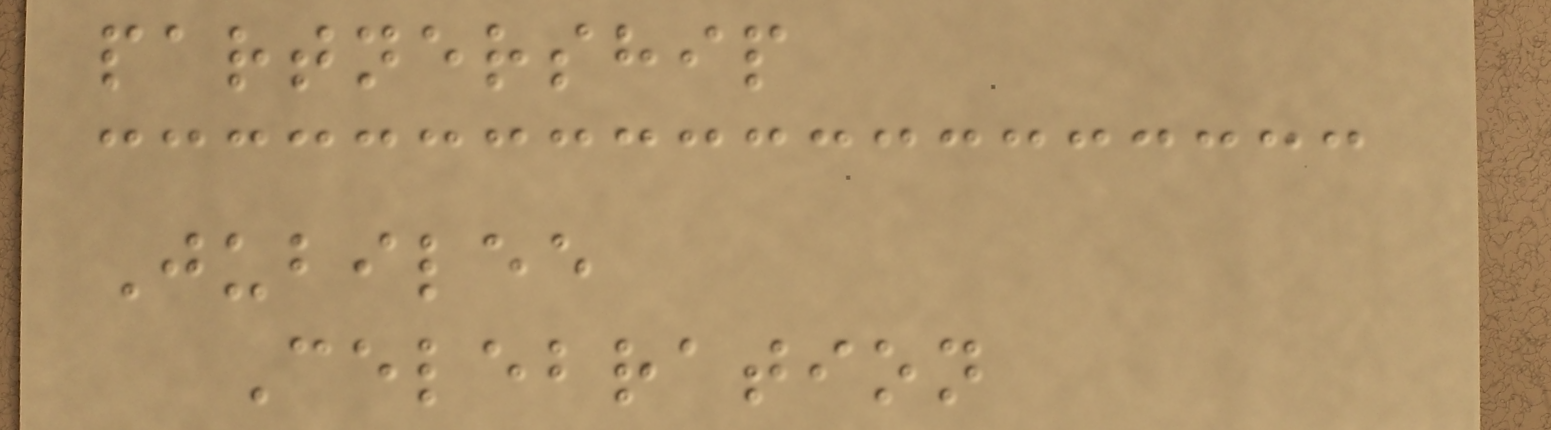partnership
Jubilee
Celebration
